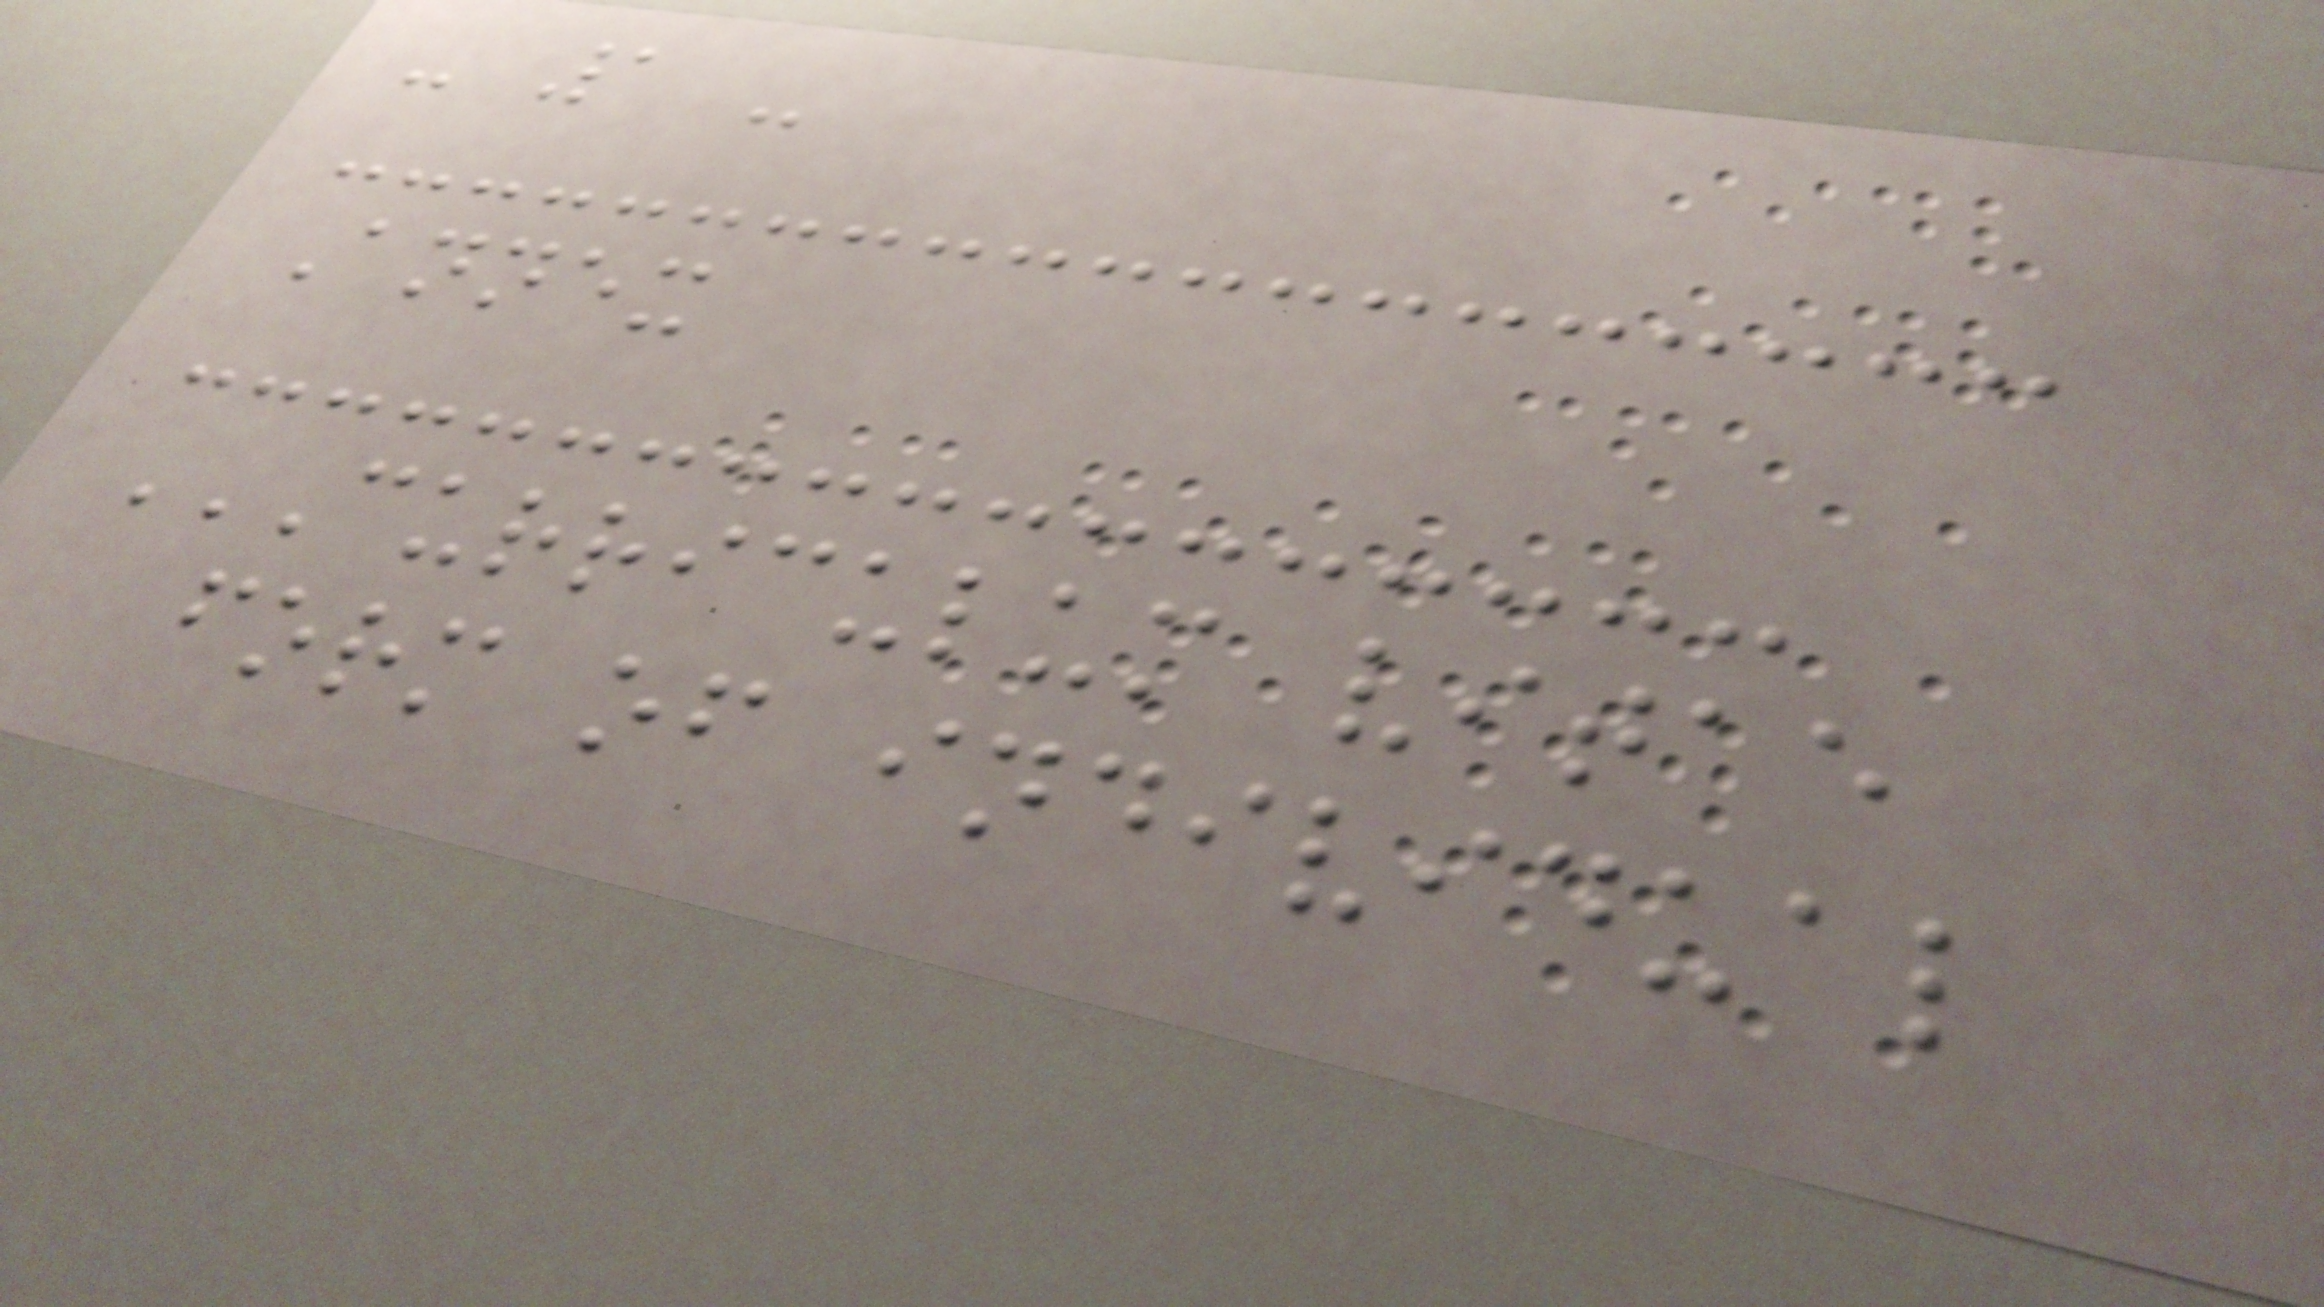- 1 -
Annex
CURRICULUM VITAE
FORM OF INDIVIDUAL
